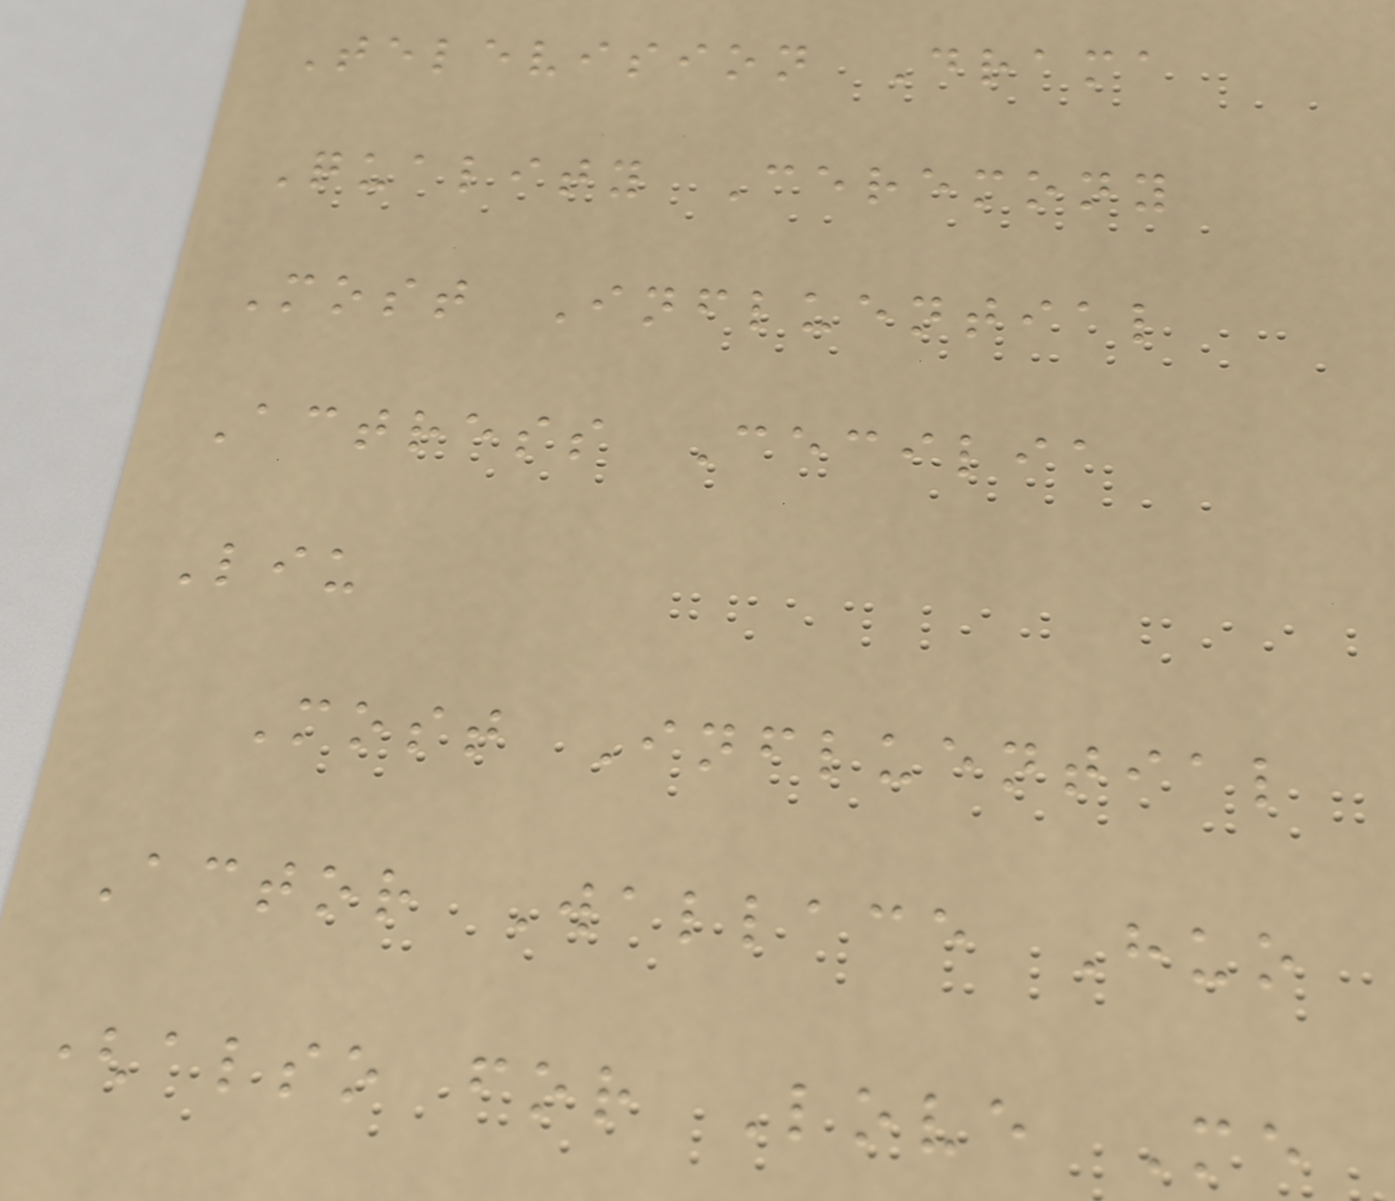Television Drama
Quality Ceremony
Most Influential
Actress Cecilia
Liu
Most Influential
Actor Wallace Huo
(also for Love Me
